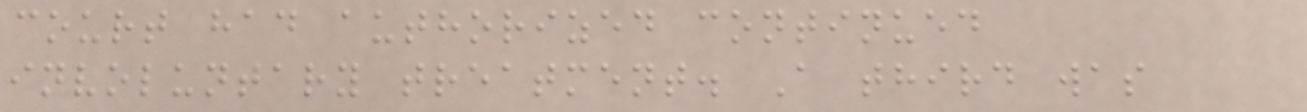court had authorized continued
involuntary treatment. A third was
